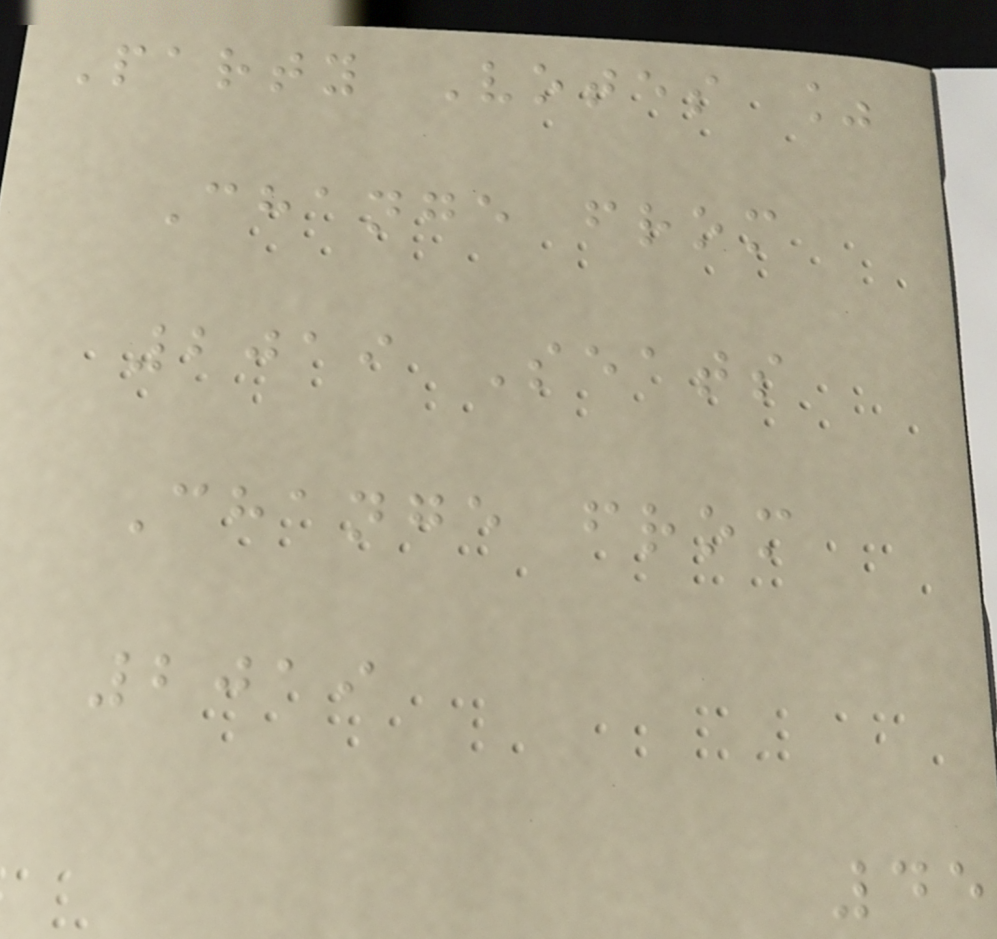Party Votes %
Change from
2019 Seats
Change from
2019
45
